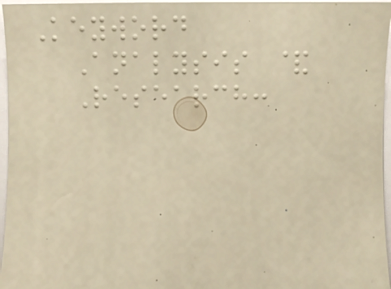Keyword
Analysis &
Research:
